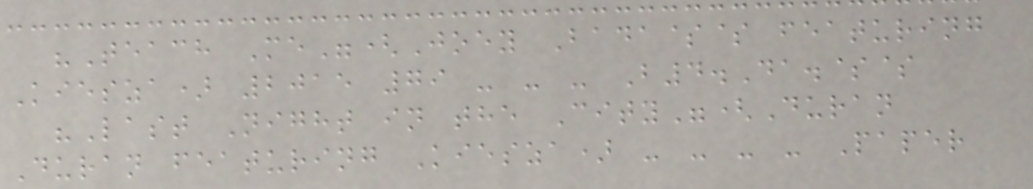"Teach Me"(Joey Bada$$ featuring
Kiesza) 2015 79 - - - B4.Da.$$
"Last Night in the City"(Duran
Duran featuring Kiesza) - - - - Paper
